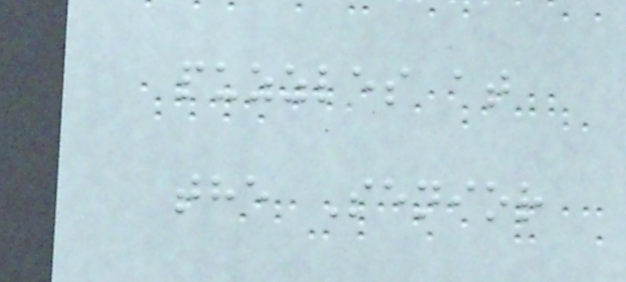puzzles at
the Senior
